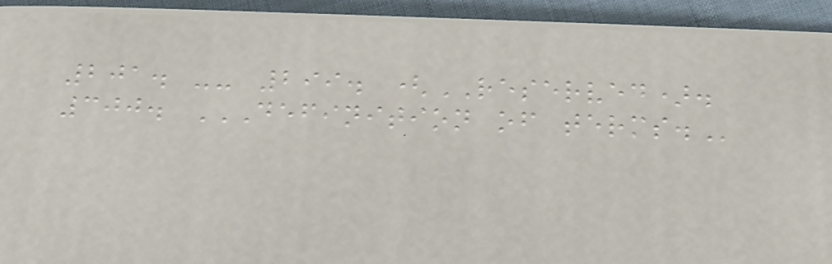201. -- 299. (RESERVED).
300. DEFINITION OF TERMS.
